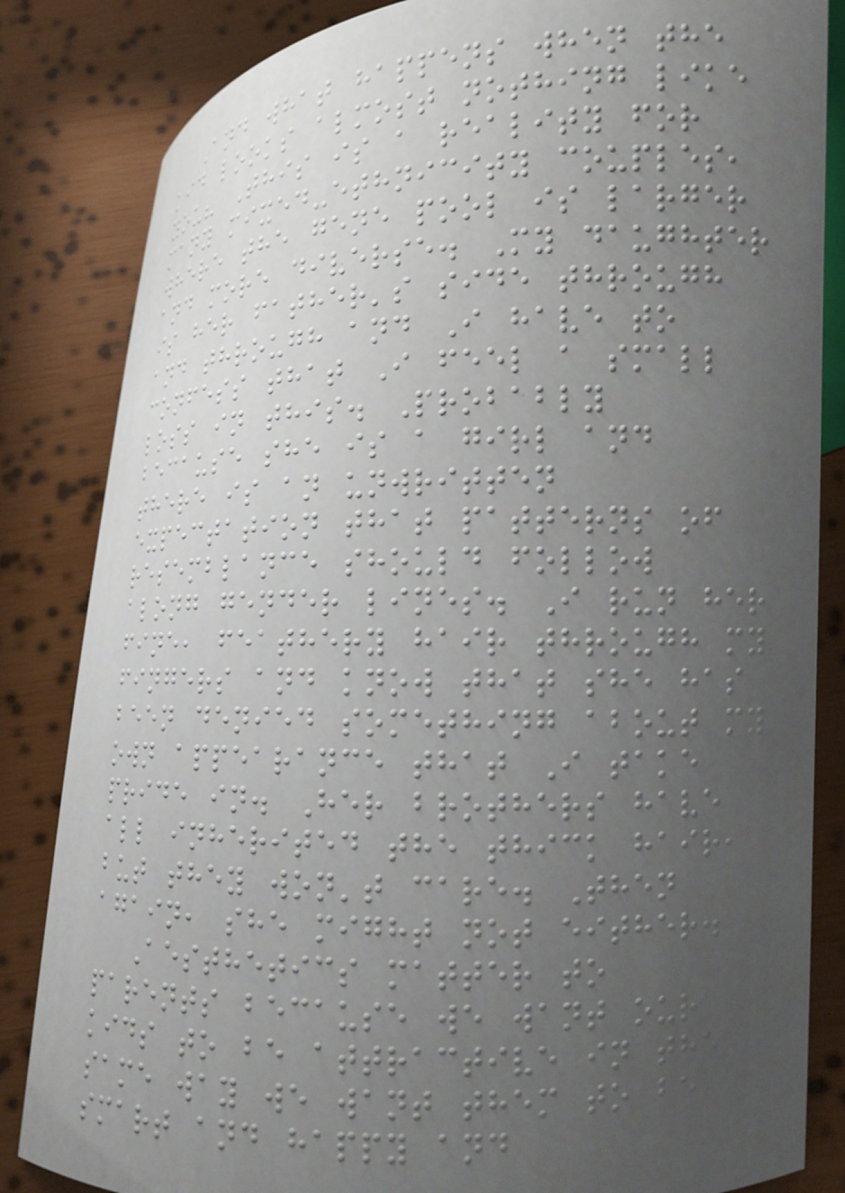And what happens when the
kid looks almost nothing like
you? This is a reality for
many mixed-ethnicity couples,
where the gene pool is larger
and more diverse. My daughter
is her father's side through
and through and I have to
confess that I feel a small
loss in this. Probably
because she is a girl and
there is an unwritten
expectation that patterns of
resemblance should follow
along gender lines. I run her
fine, feathery hair through my
fingers and know that she has
been denied something about my
own appearance that I take
pride in. Her brothers have
all inherited the thick hair,
but they won't care. Then
again, she might not either.
Aesthetics matter to
parents because we want our
kids to be attractive in the
same way we want them to be
smart and happy and
